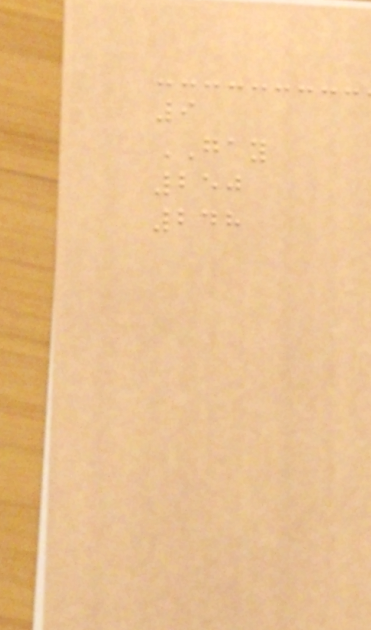9
GAY
250
248
